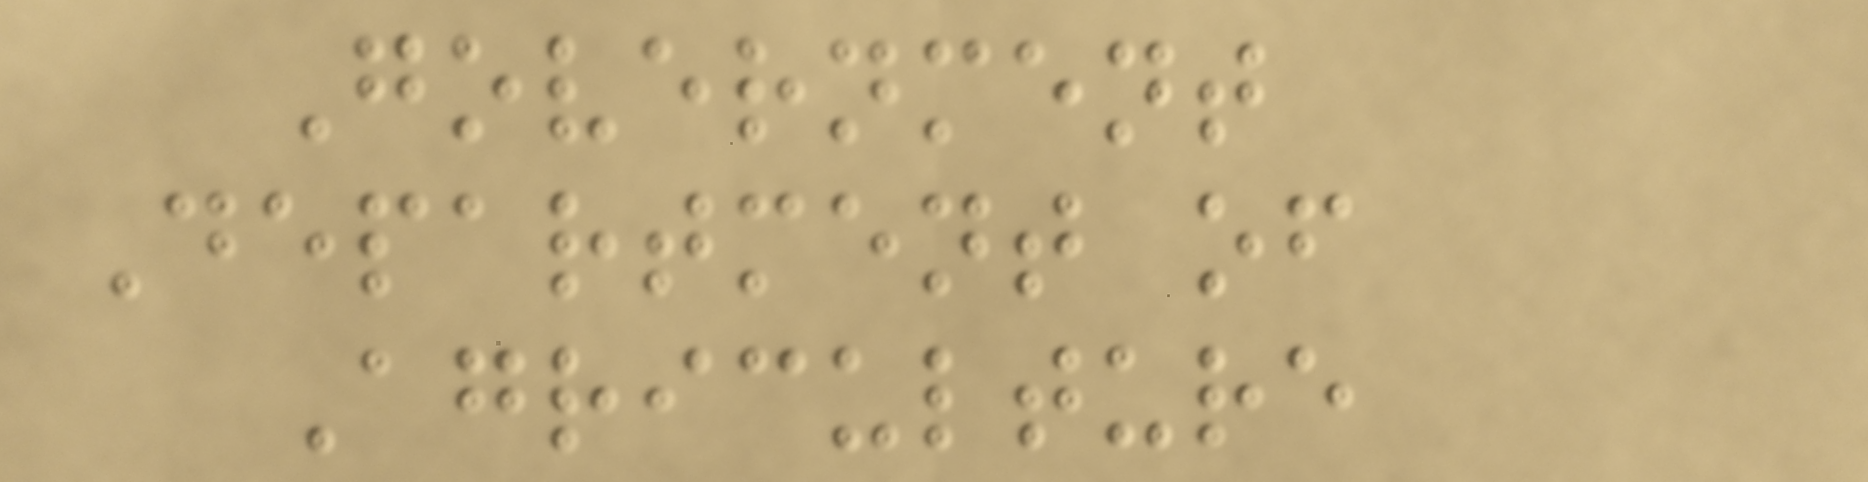Government
Department of
Agriculture
